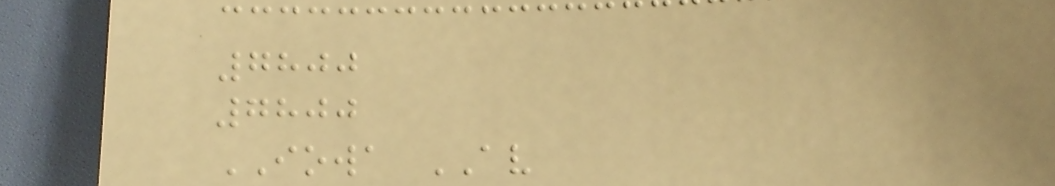7800
7800
IOWA AV
